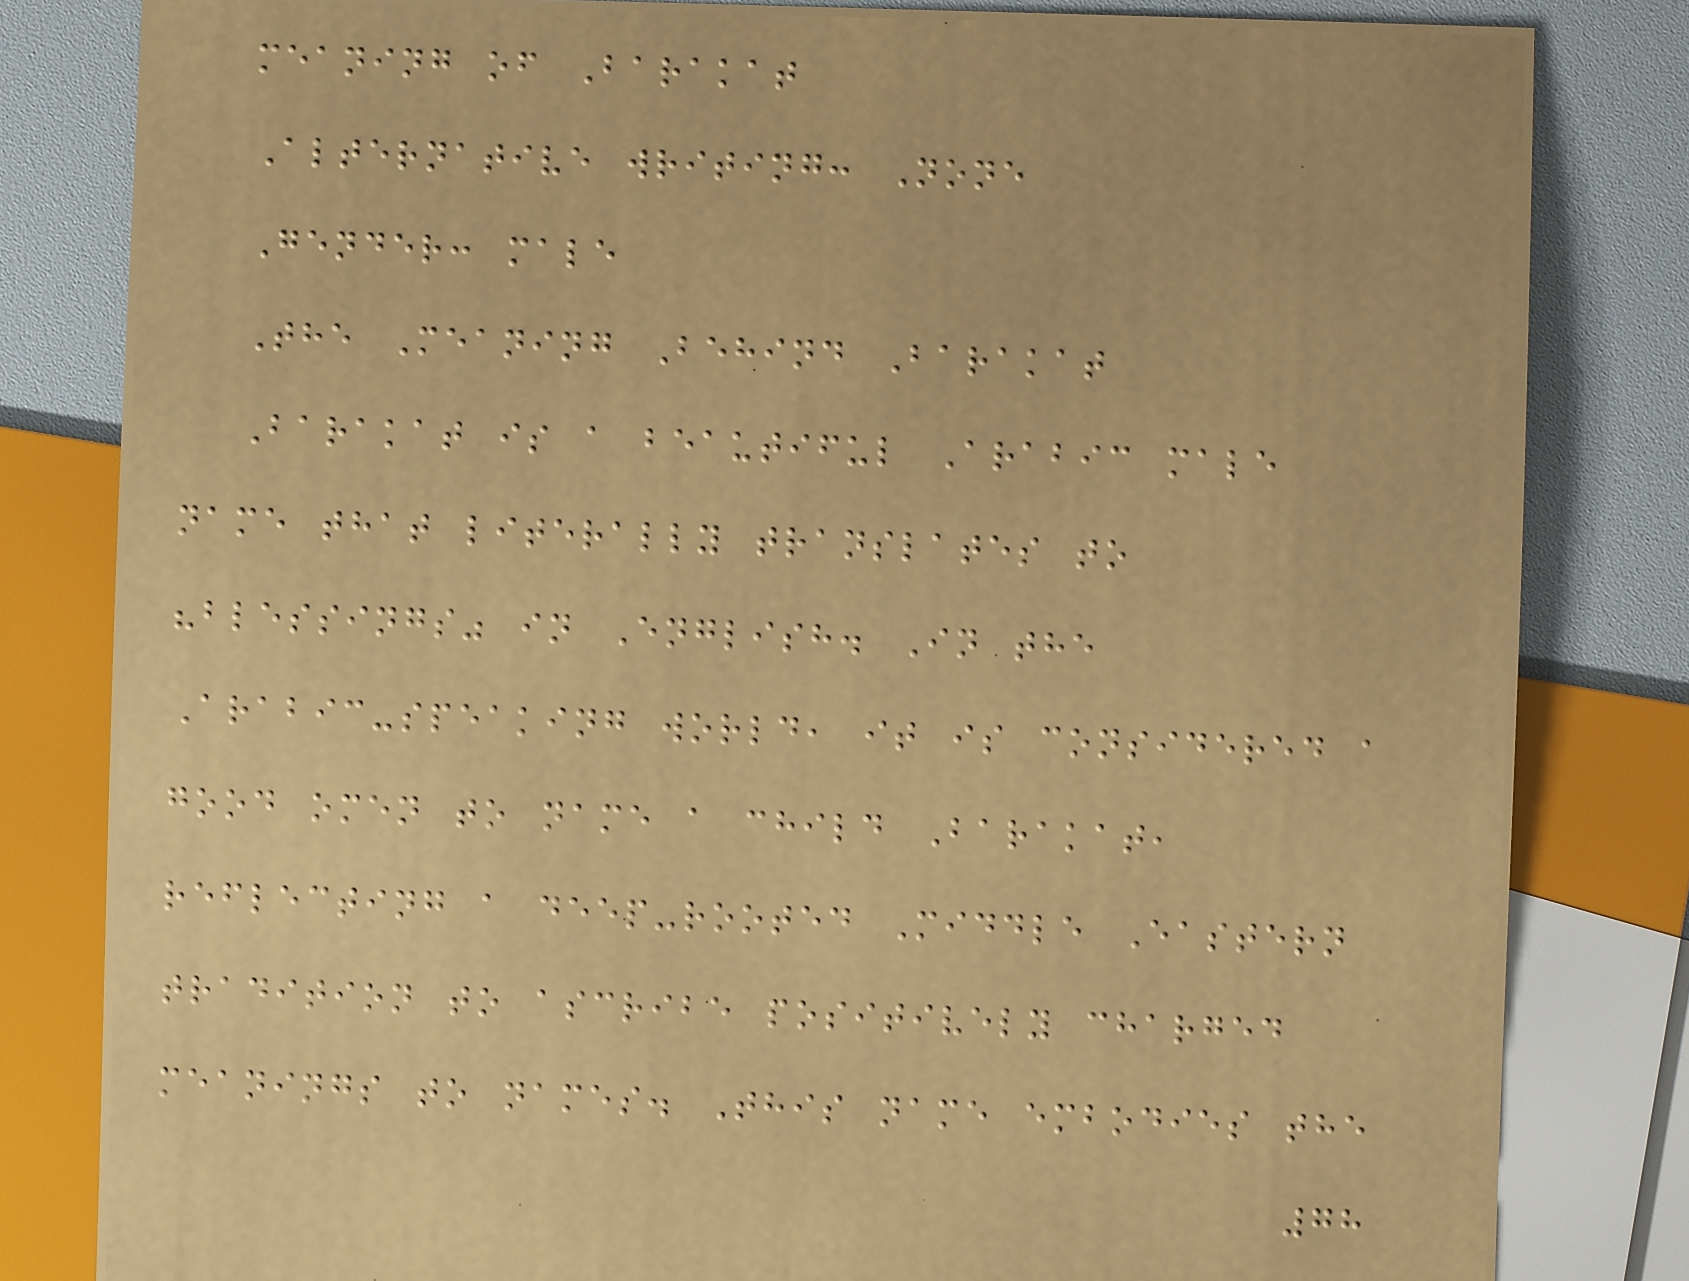meaning of Barakat
Alternative writing: None
Gender: male
The Meaning Behind Barakat
Barakat is a beautiful Arabic male
name that literally translates to
"blessings" in English. In the
Arabic-speaking world, it is considered a
good omen to name a child Barakat,
reflecting a deep-rooted Middle Eastern
tradition to ascribe positively charged
meanings to names. This name embodies the
78
